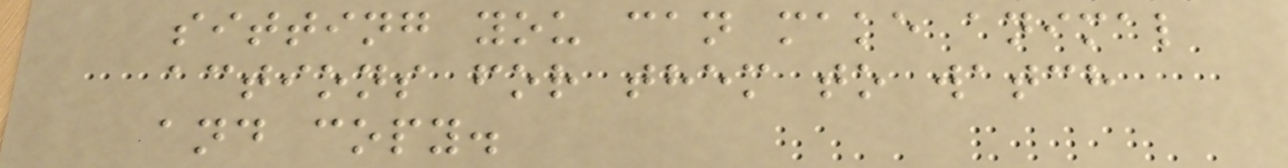sitting you can make animal
actions for them to watch
and copy.
